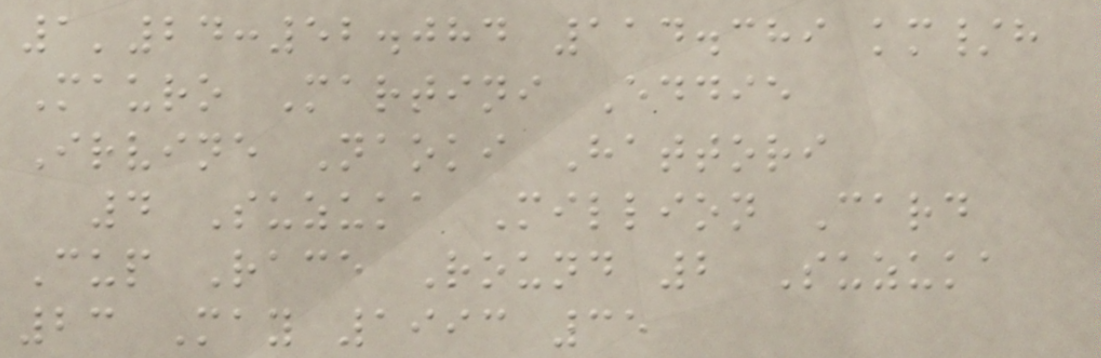1'24:52.084 114.389 km/h
Mauro Martini Eddie
Irvine Naoki Hattori
4 Suzuka Million Card
Cup Race Round 2 Suzuka
23 May 1993 35
